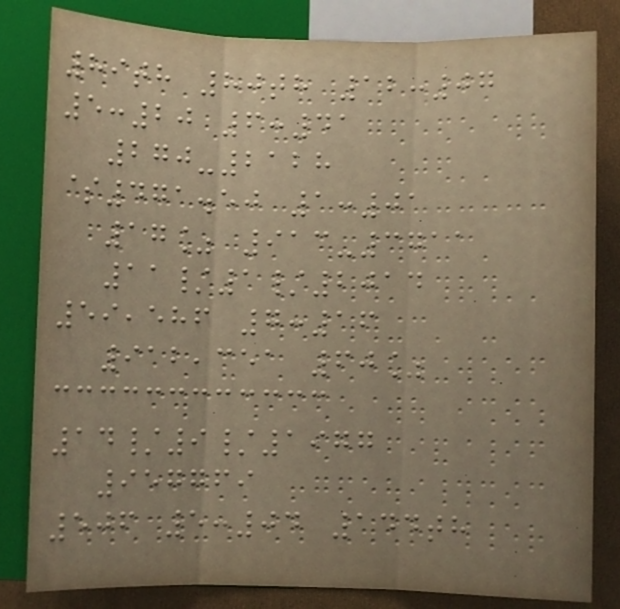89th 80th 12:07
5:20 6:41
270-2128
$471.50 1:01
17% 913-3711
11/1/2014
59,586 7:16
912,351 60%
14/9/1977
957769
506 5:04 144th
